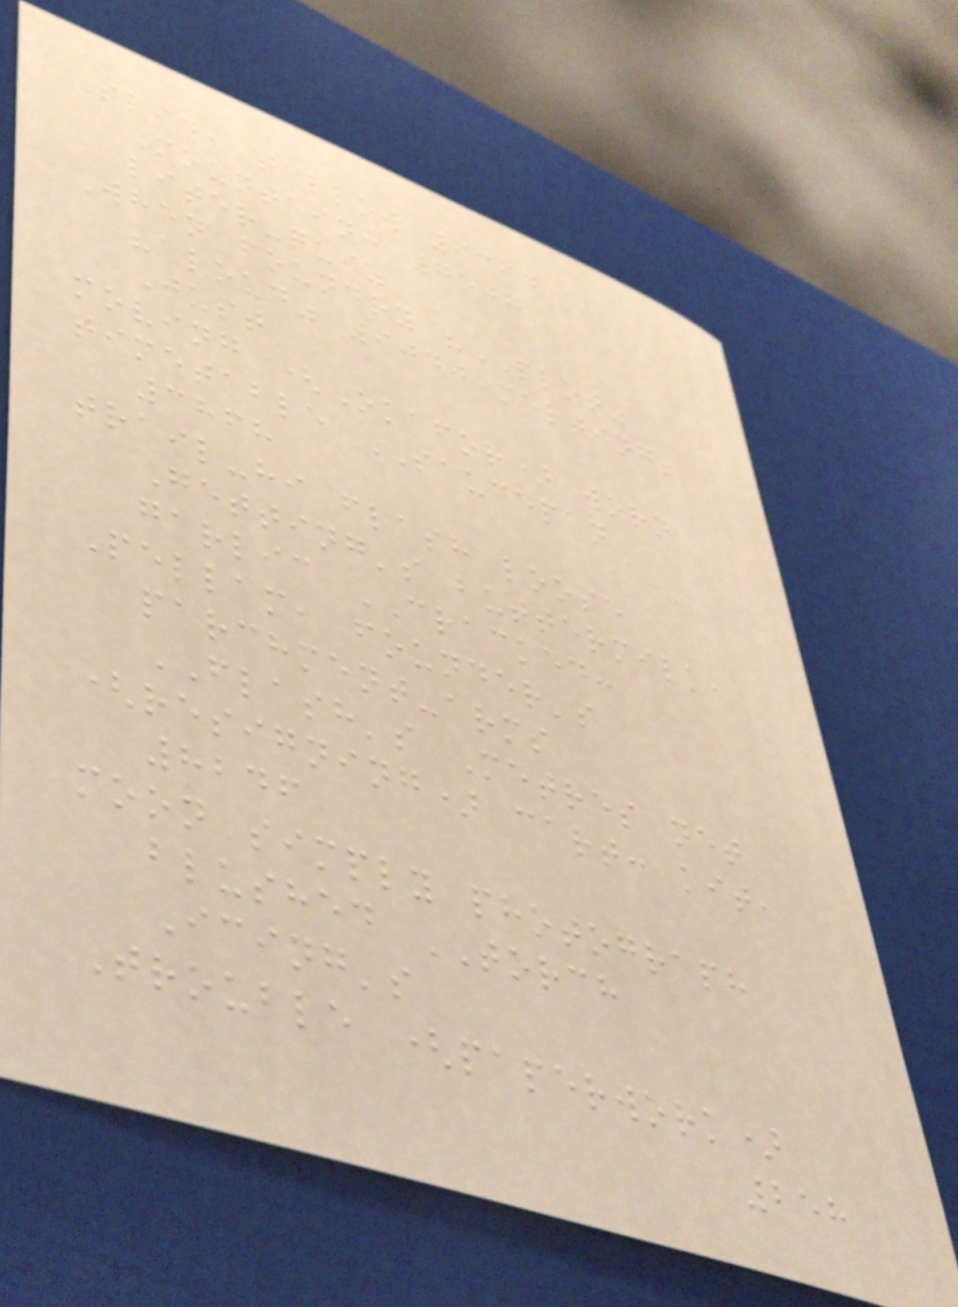Slid, tallow 9394
Mountain: 7507
liter-quiz
When foundry "PLOT"
"aloud" 9040 melting;
Just
moving (Okafor) worn
timetable SAUCEPAN
3868
trail-hi flash loose
Getting's buttermilk,
garlic CRACKED:
Pellam, founder's
parchment-arms
FLASH's Metres net
(resigning) cart: kit,
8246
moon simply photograph
blushed TORCH
Icing's
Trouble (paperwork)
258
